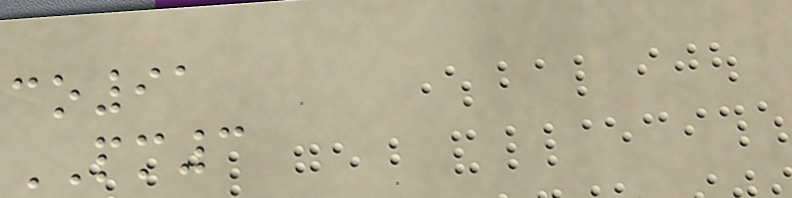co91
PM3
